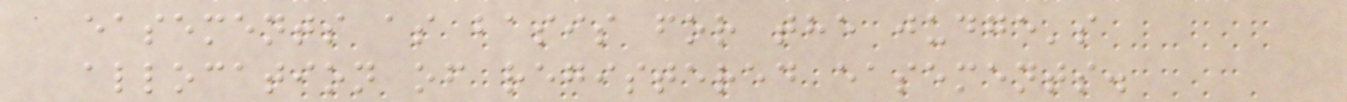easements as basis for the judge's
allocation of registered easements.
